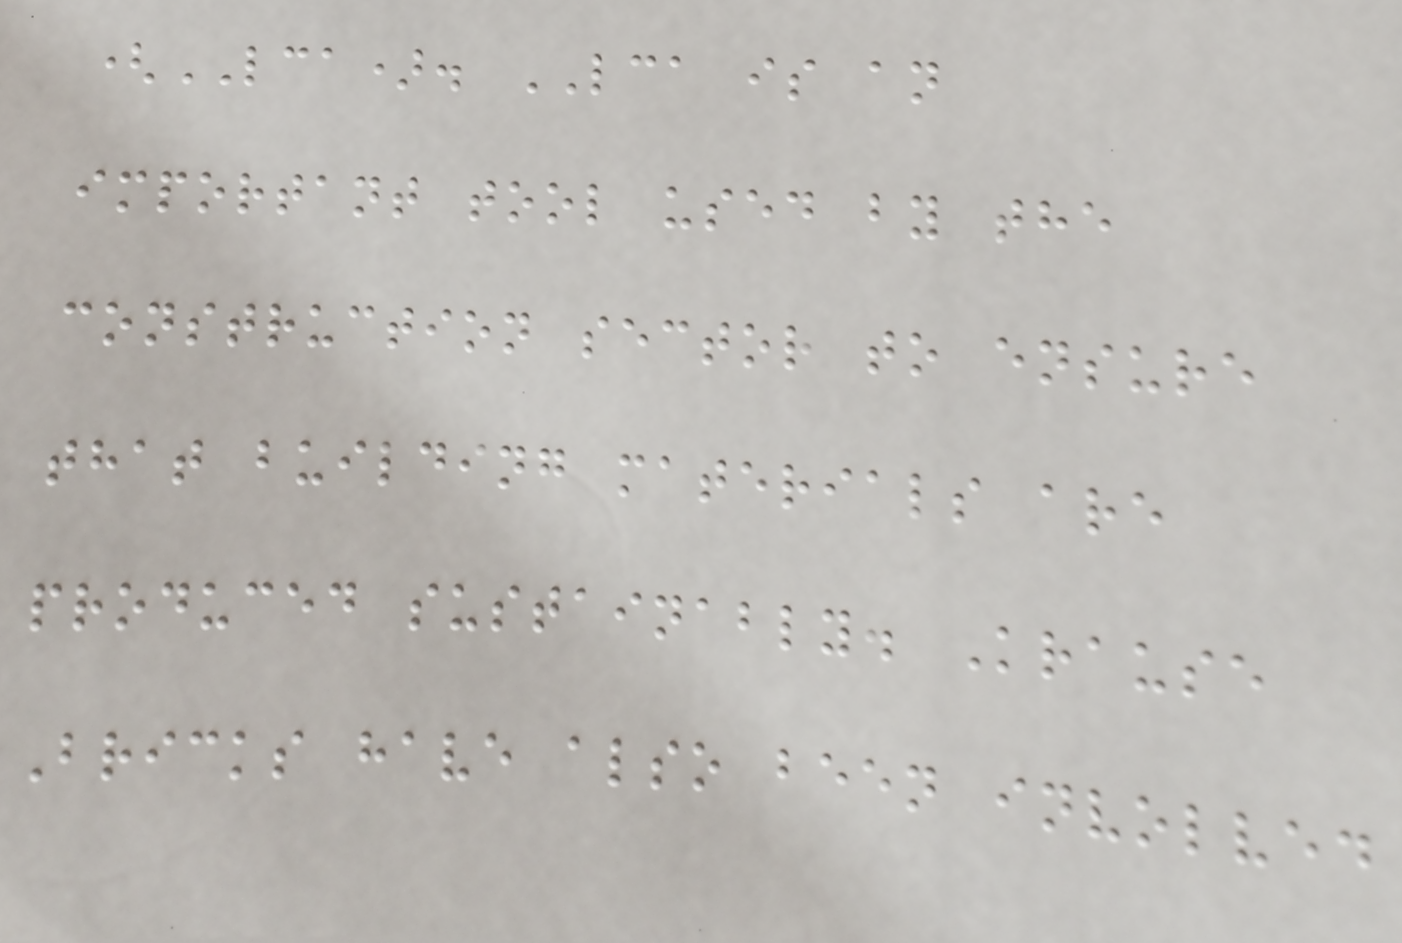(LCA). LCA is an
important tool used by the
construction sector to ensure
that building materials are
produced sustainably. Krause
Bricks have also been involved
